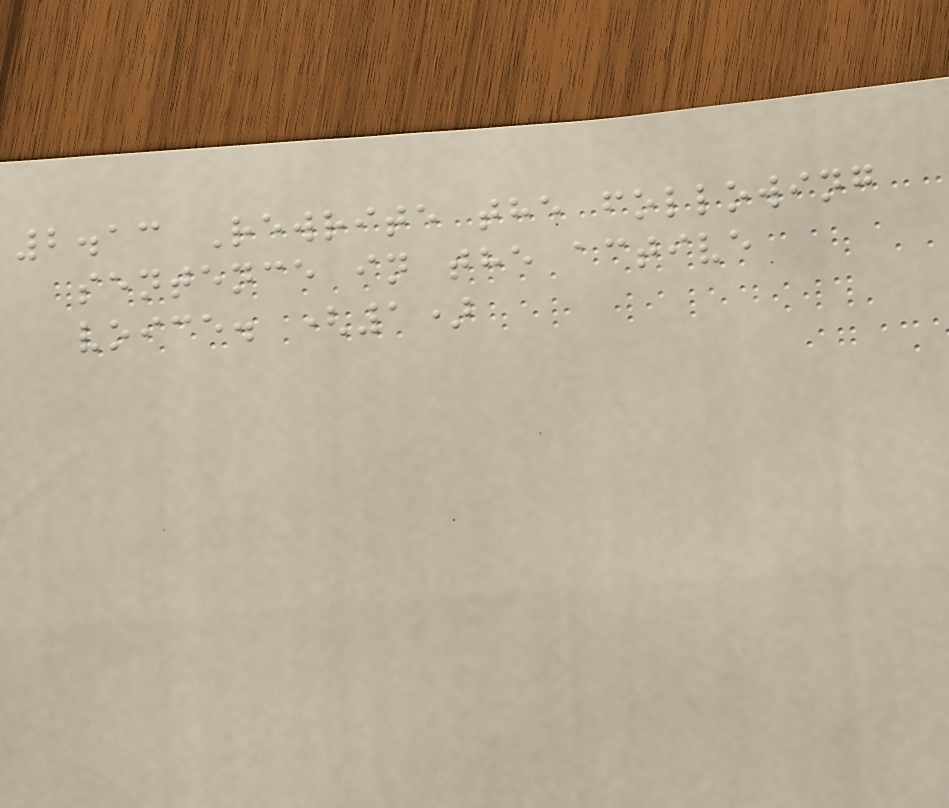2.13 Rewrite the following
sentence in the active
voice. (1)
